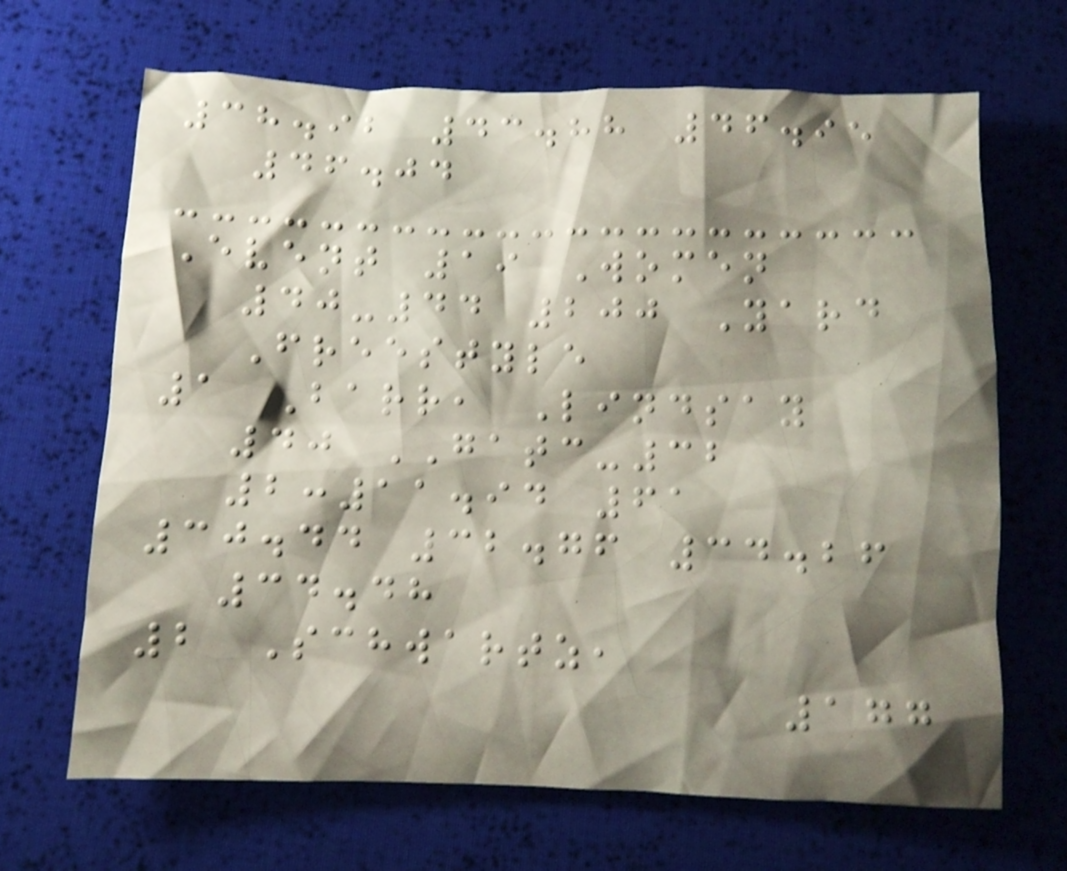38.92 43.88 46.95
46.04
Event 19 Women
40-44 200 Yard
Freestyle
1 Barr, Lindsay
40 GATC-32
2:11.94 61
30.44 32.76 34.26
34.48
2 Schwartz,
177
